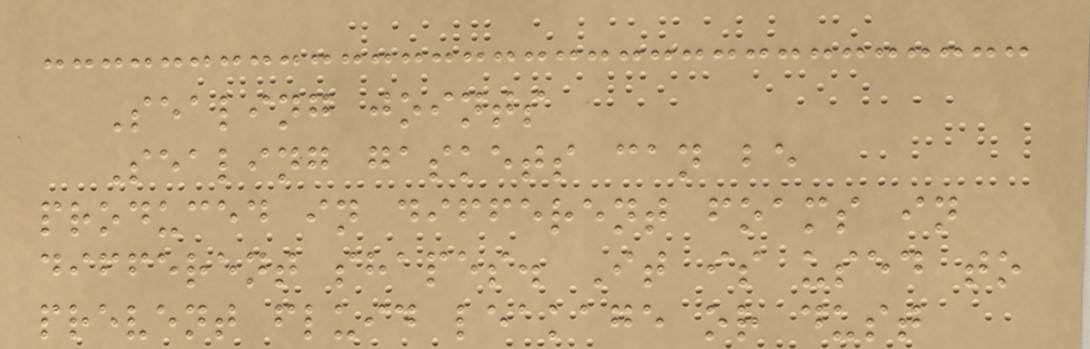Sealing joints
Sealing gaskets can be
produced in different foams in
different shapes. It is used to
prevent fluid leakage or dust
